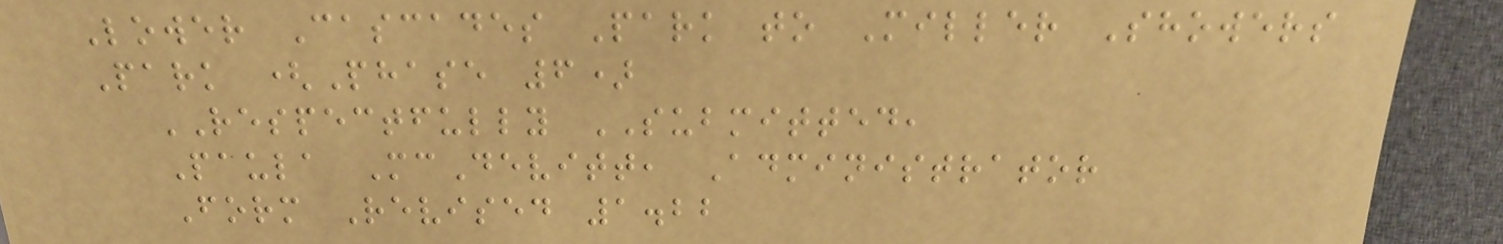Lower Cascades Park to Miller Showers
Park (Phase 6)
RESPECTFULLY SUBMITTED,
Paula McDevitt, Administrator
Form Revised 1.22
